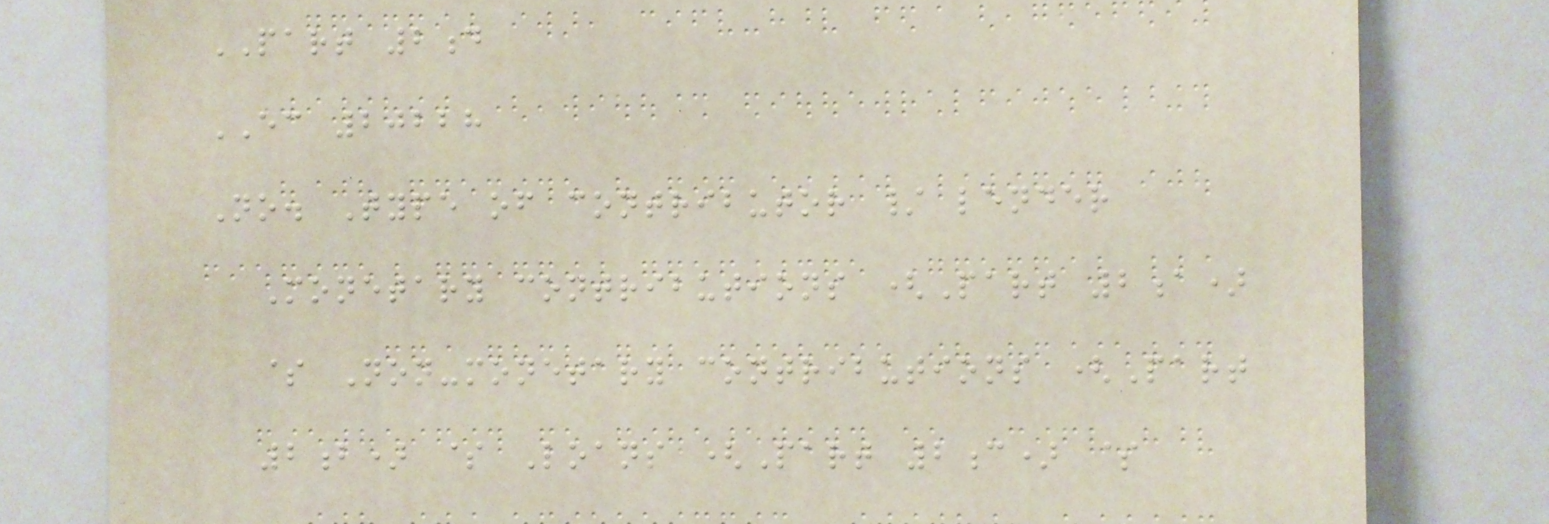PART 2d
EC 20228
No. Type of contributor / lender
Monetary contributions (Part 2a)
$ Non-monetary contributions (Part
2b) $ Loans (Part 2c) $
